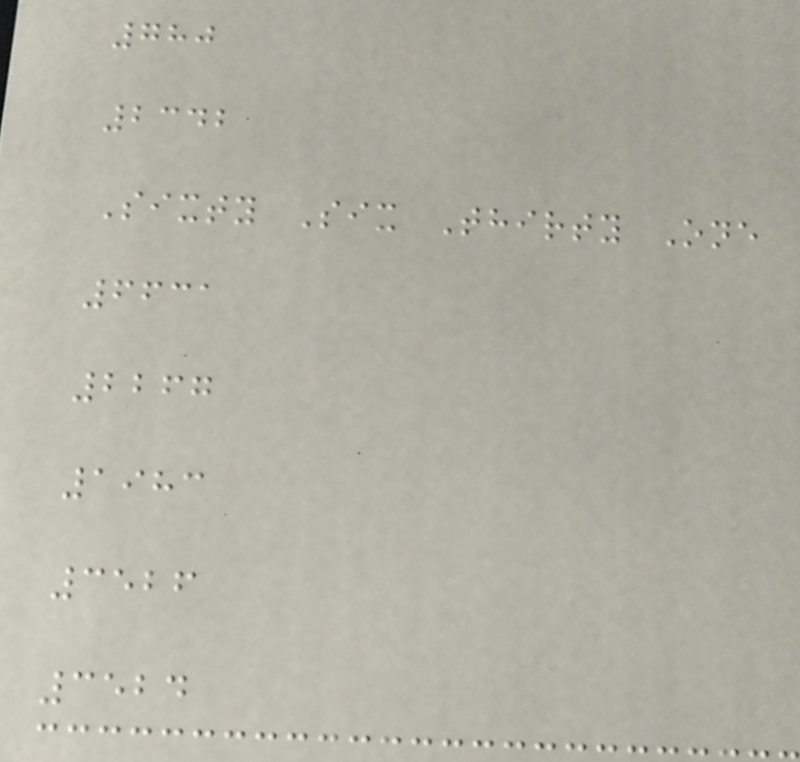780
2342
Sixty Six Thirty One
6631
2267
1983
3526
3524
